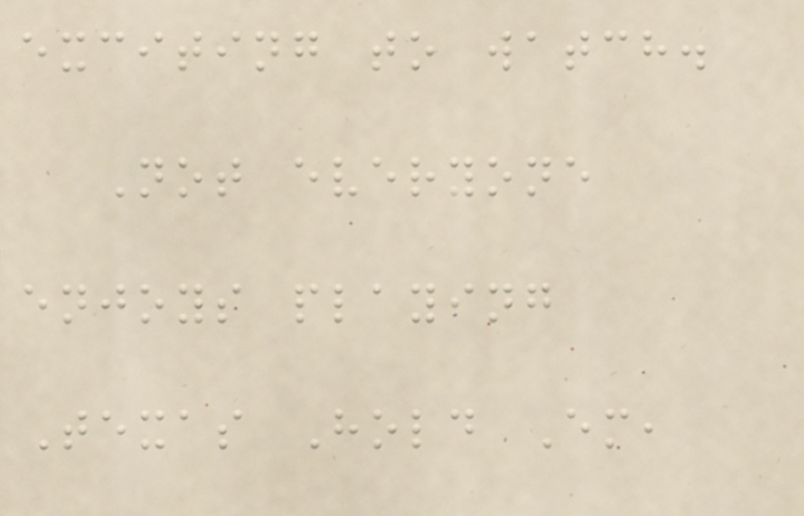exciting to watch.
Not everyone
enjoys playing
Texas Hold Em,
